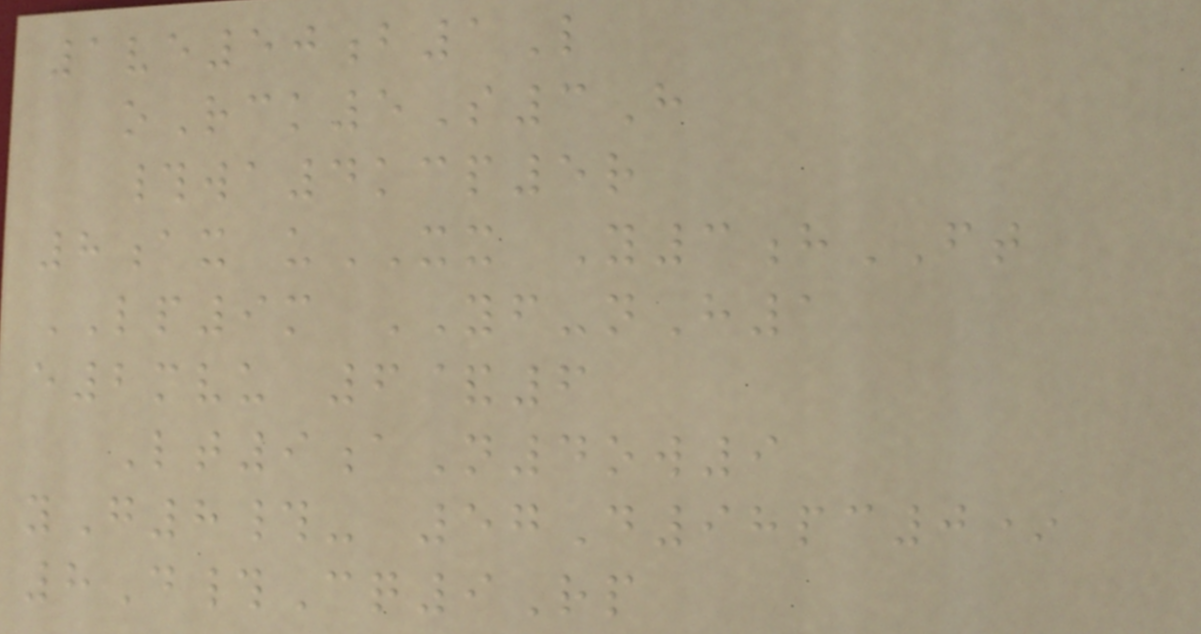1ve50b1L
oRck5S3H
#wa4kcp5r
8ax uXX Y3hFT
LP9m YF-nH1
e2mvu 6&6
Lt9aN4ow9
yG8#- 57D98pc0*
8D#Cq9Rp
